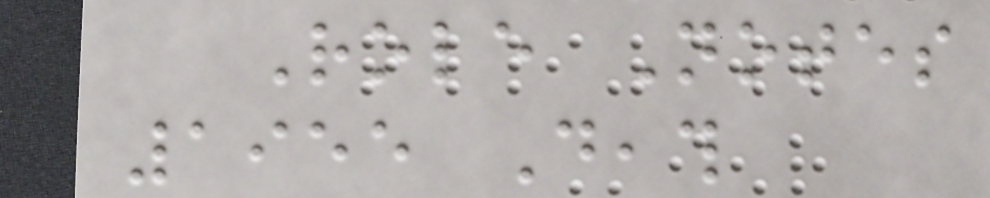Role Notes
1955 Death
